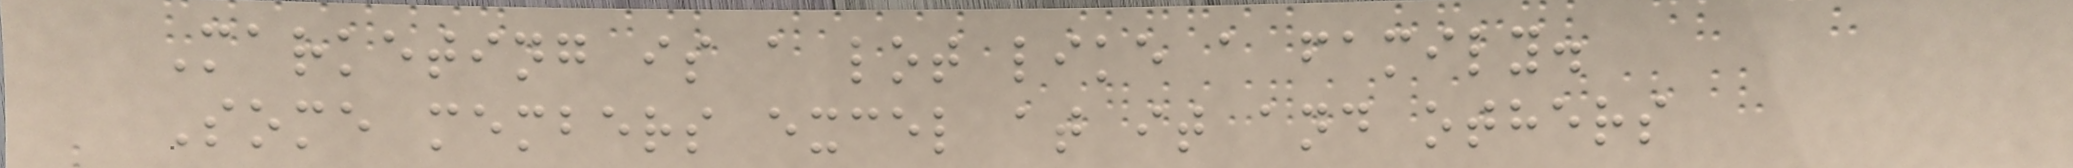Marketing is a lot like a family.
Some members excel at it and others
